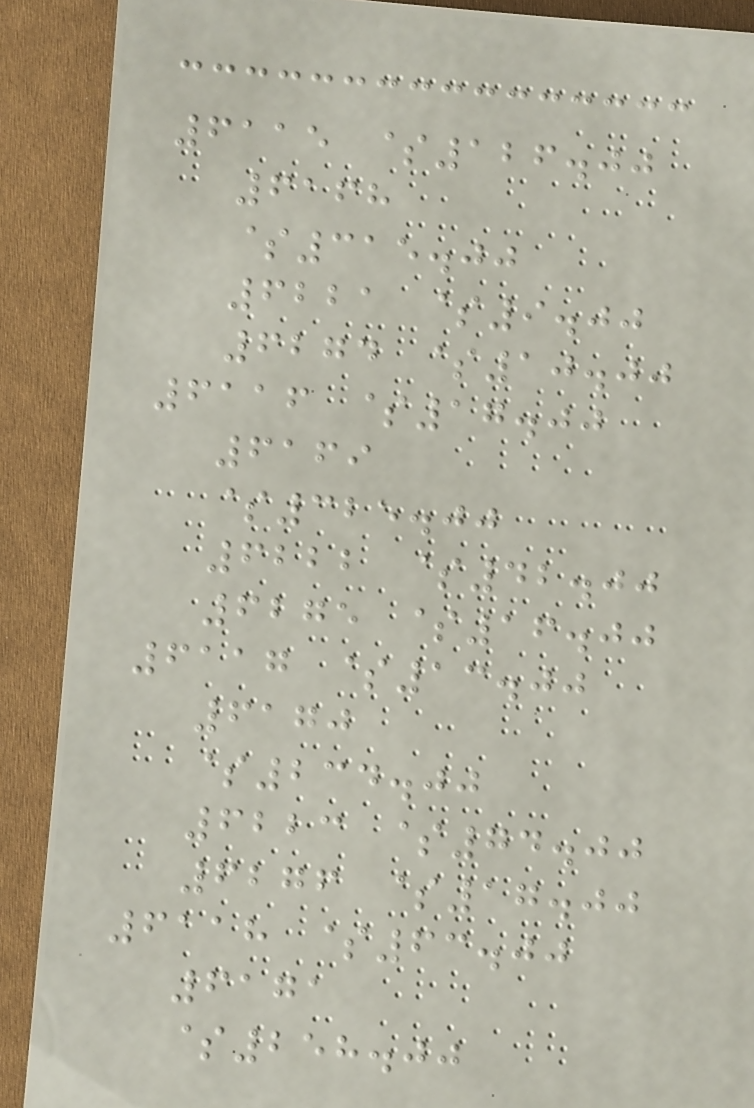6115 $126.00
6168
$315.00
6221 $9.00
6274 $10.00
6116 $17.00
6169
$325.00
6222 $42.00
6275 $16.00
6117 $13.00
6170
$234.00
6223 $74.00
6276 $17.00
6118 $63.00
6171
$258.00
